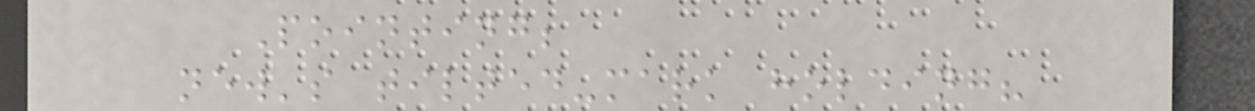Pointing;
new's tilted-mark holding?
